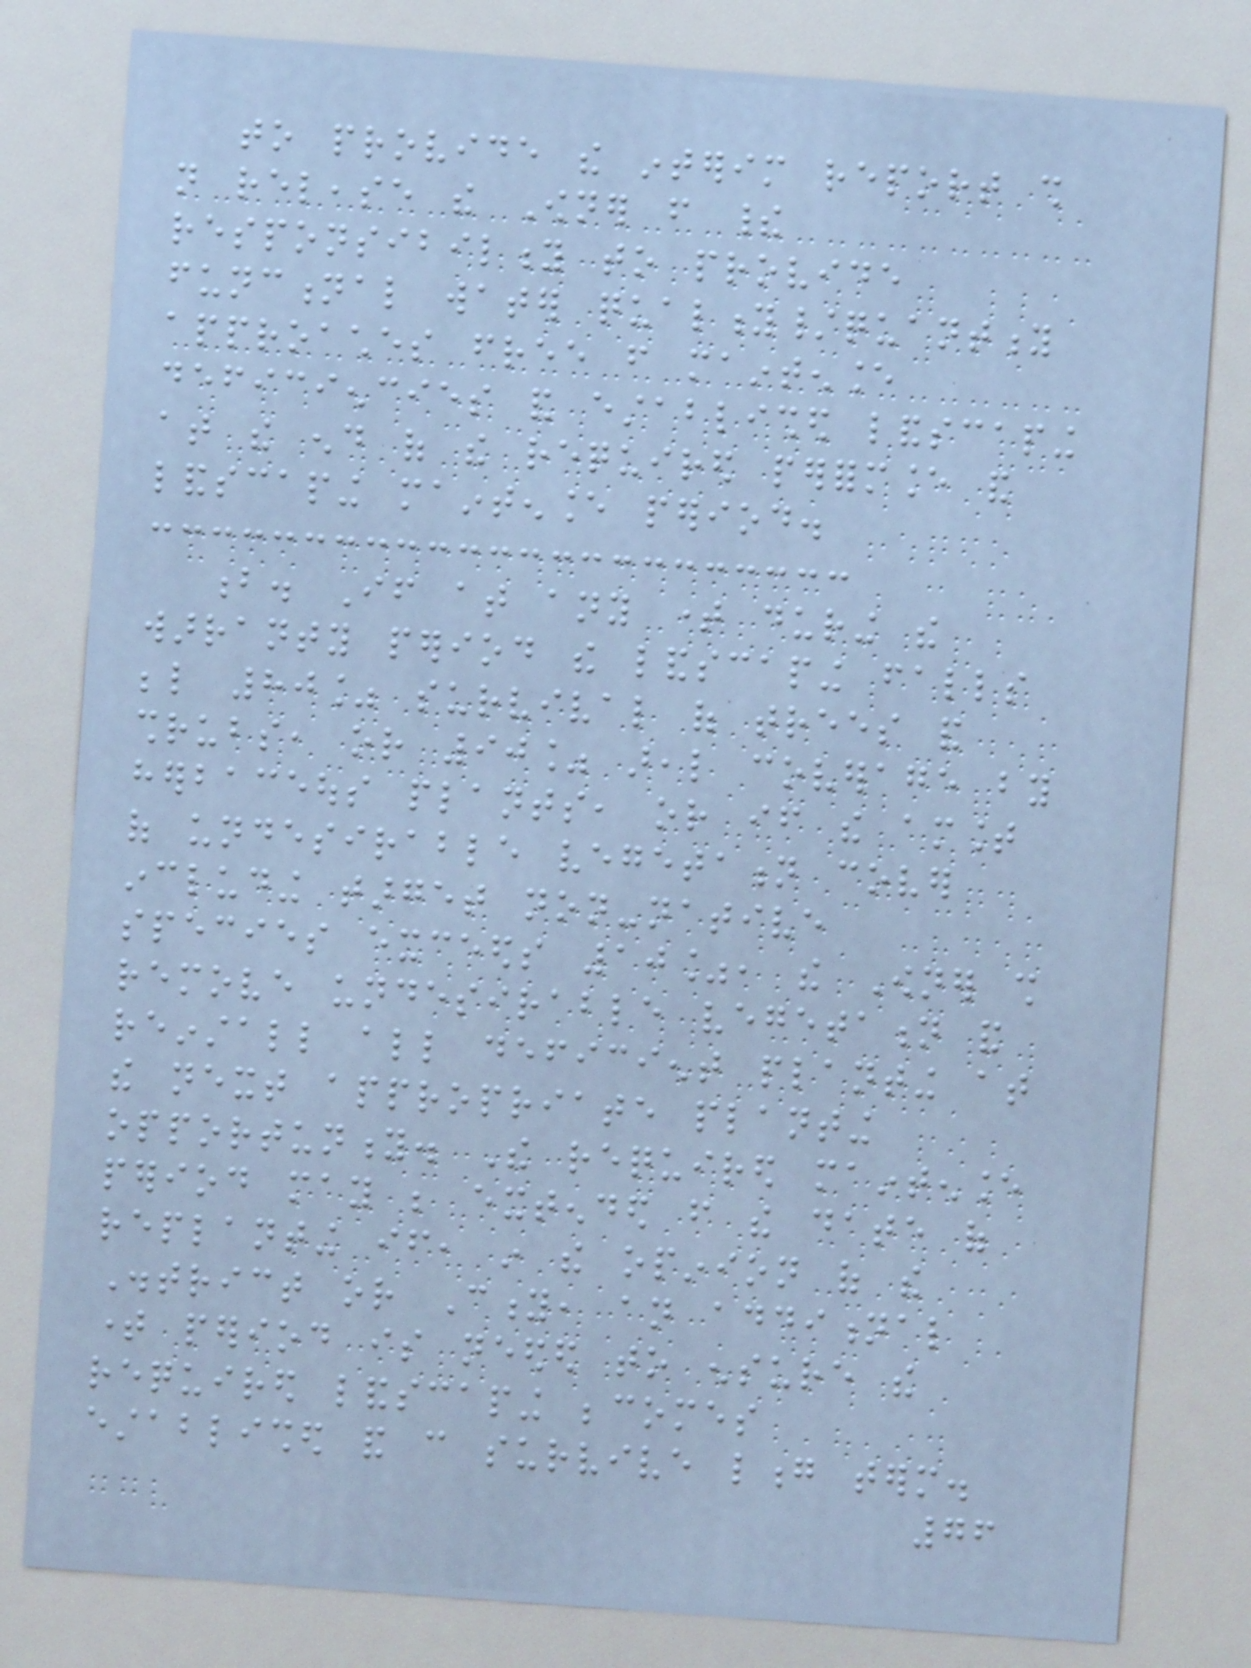to provide the interim report shall
not release the Owner from their
responsibility to provide
functional water quality/quantity
approaches free from maintenance
deficiencies and established landscaping
at the end of the required performance and
landscaping maintenance period.
b. If at any time during the
warranty period the landscaping falls
below 80% survival of trees and
shrubs, or 90% areal coverage by
herbaceous plants, or if the amount
of undesirable vegetation cover
including target non-native
species exceeds 10%, the Owner shall
remove undesirable vegetation and
reinstall all deficient planting at
the next appropriate planting
opportunity. The required maintenance
period may be extended from the date of
replanting if, in the opinion of the
District or City, an additional
time period is needed to ensure the
required landscaping becomes
established and can survive long term.
76
